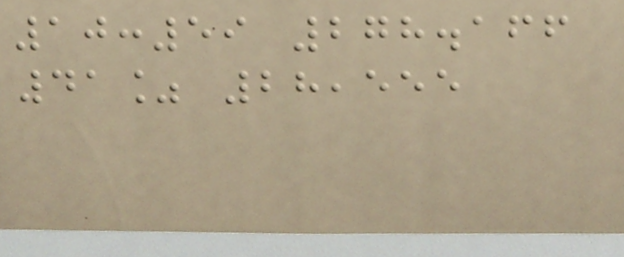10:59 278.166
41% 28,555
